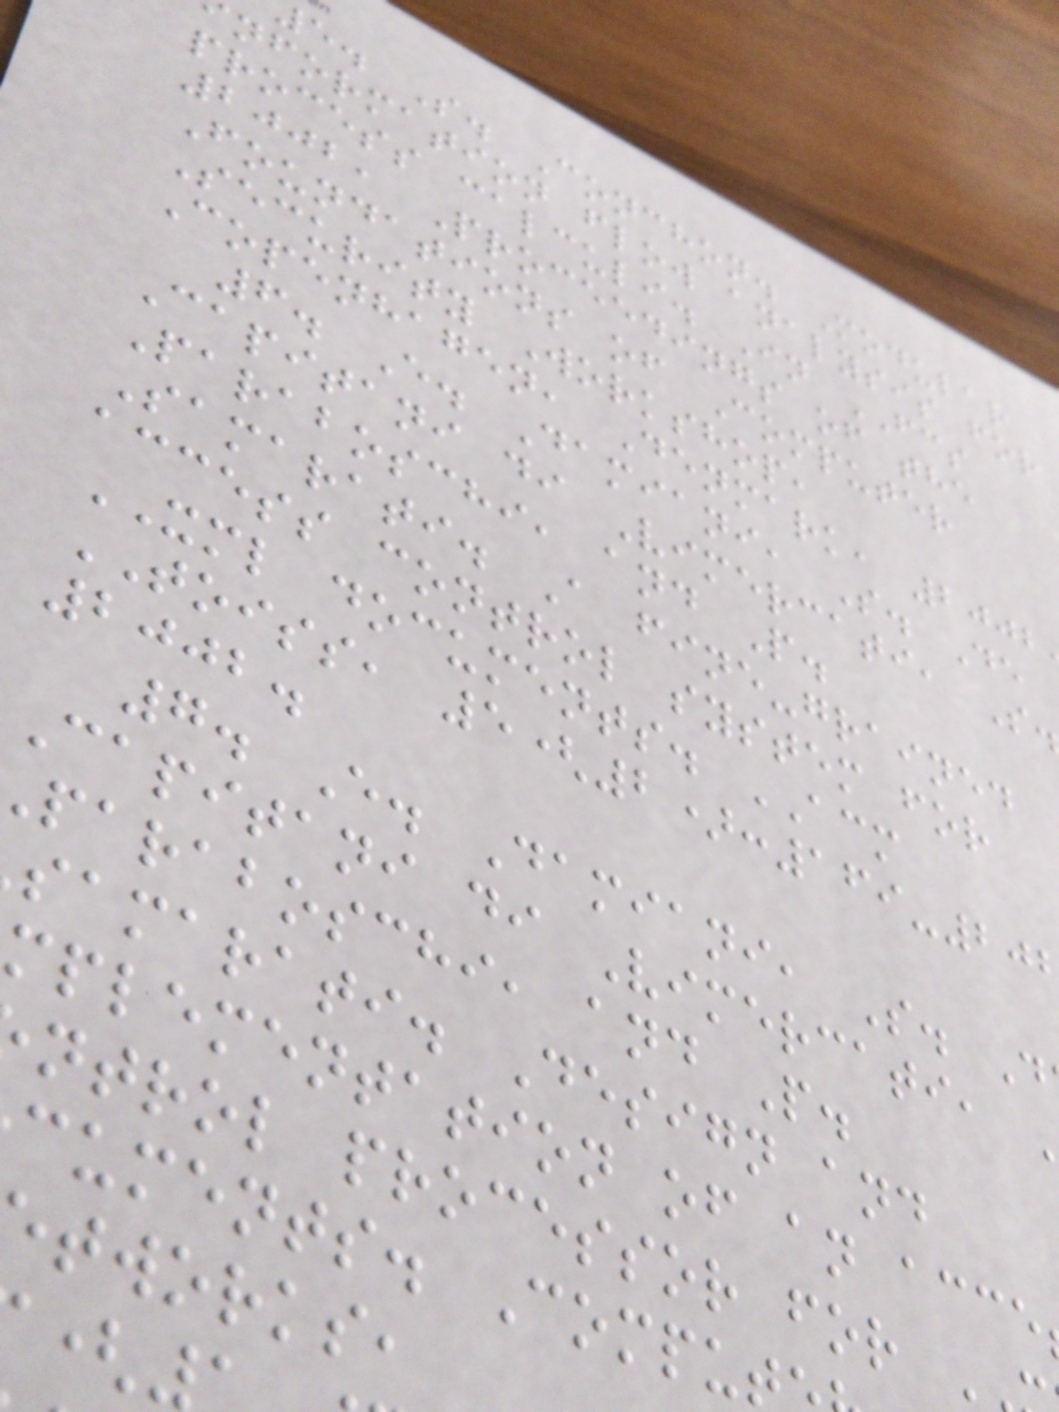e. S. Conchon. Modular
nformation flow analysis for
process calculi. In FCS
2002, Proceedings of the
Foundations of Computer
Security Workshop,
Copenhagen, Denmark, 2002
6. E. Damiani, S. De
Capitani di Vimercati, S
Paraboschi, and P.
Samarati. A fine-grained
access control system for
XML documents. ACM
TOISS, 5(2):169-20
2002.
7. E. Damiani, S. D
Capitani di Vimercati,
paraboschi, and P.
samarati. Design and
mplementation of an acce
ntrol processor for
cuments. Compu
tworks,
